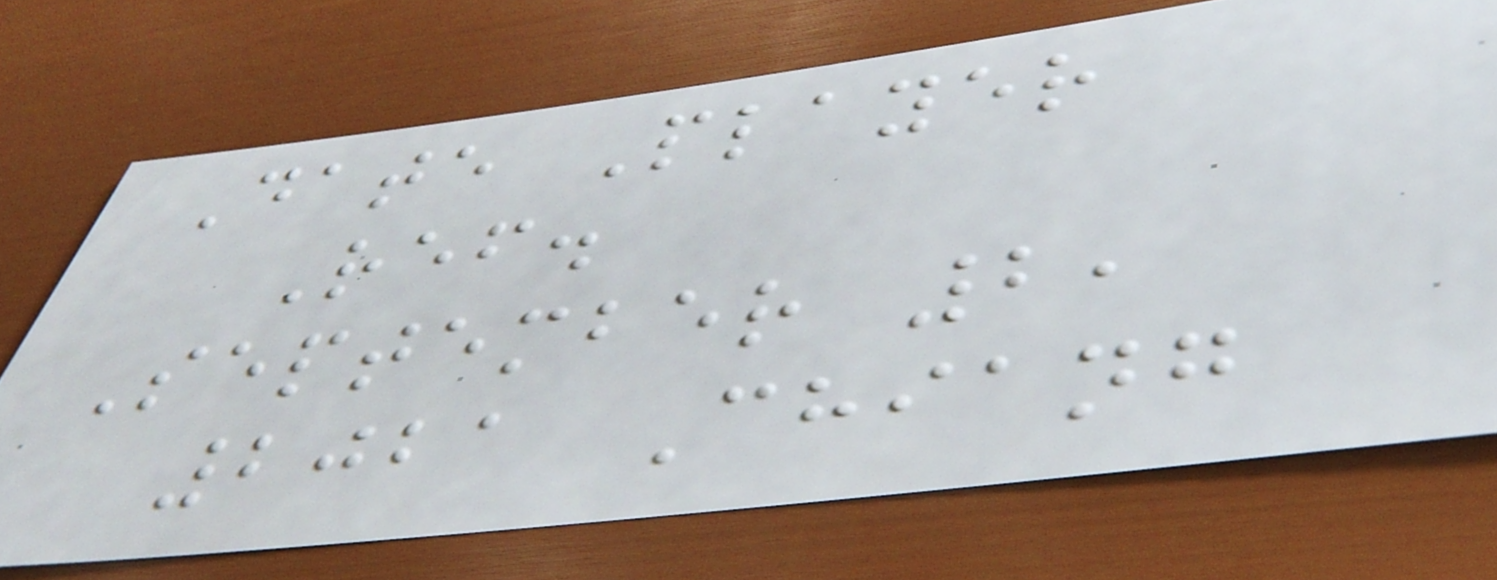Date Player
Ref.
September 2,
2021 Chiang
